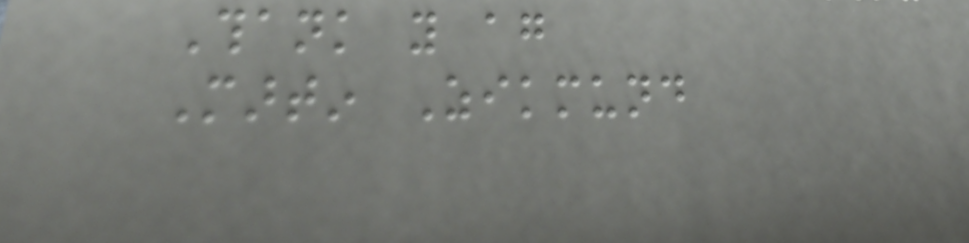Thank you again
Martin Zikmund
